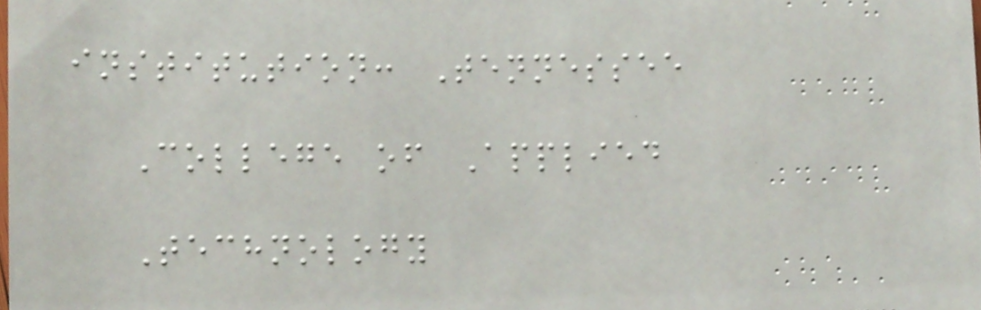institution: Tennessee
College of Applied
Technology
